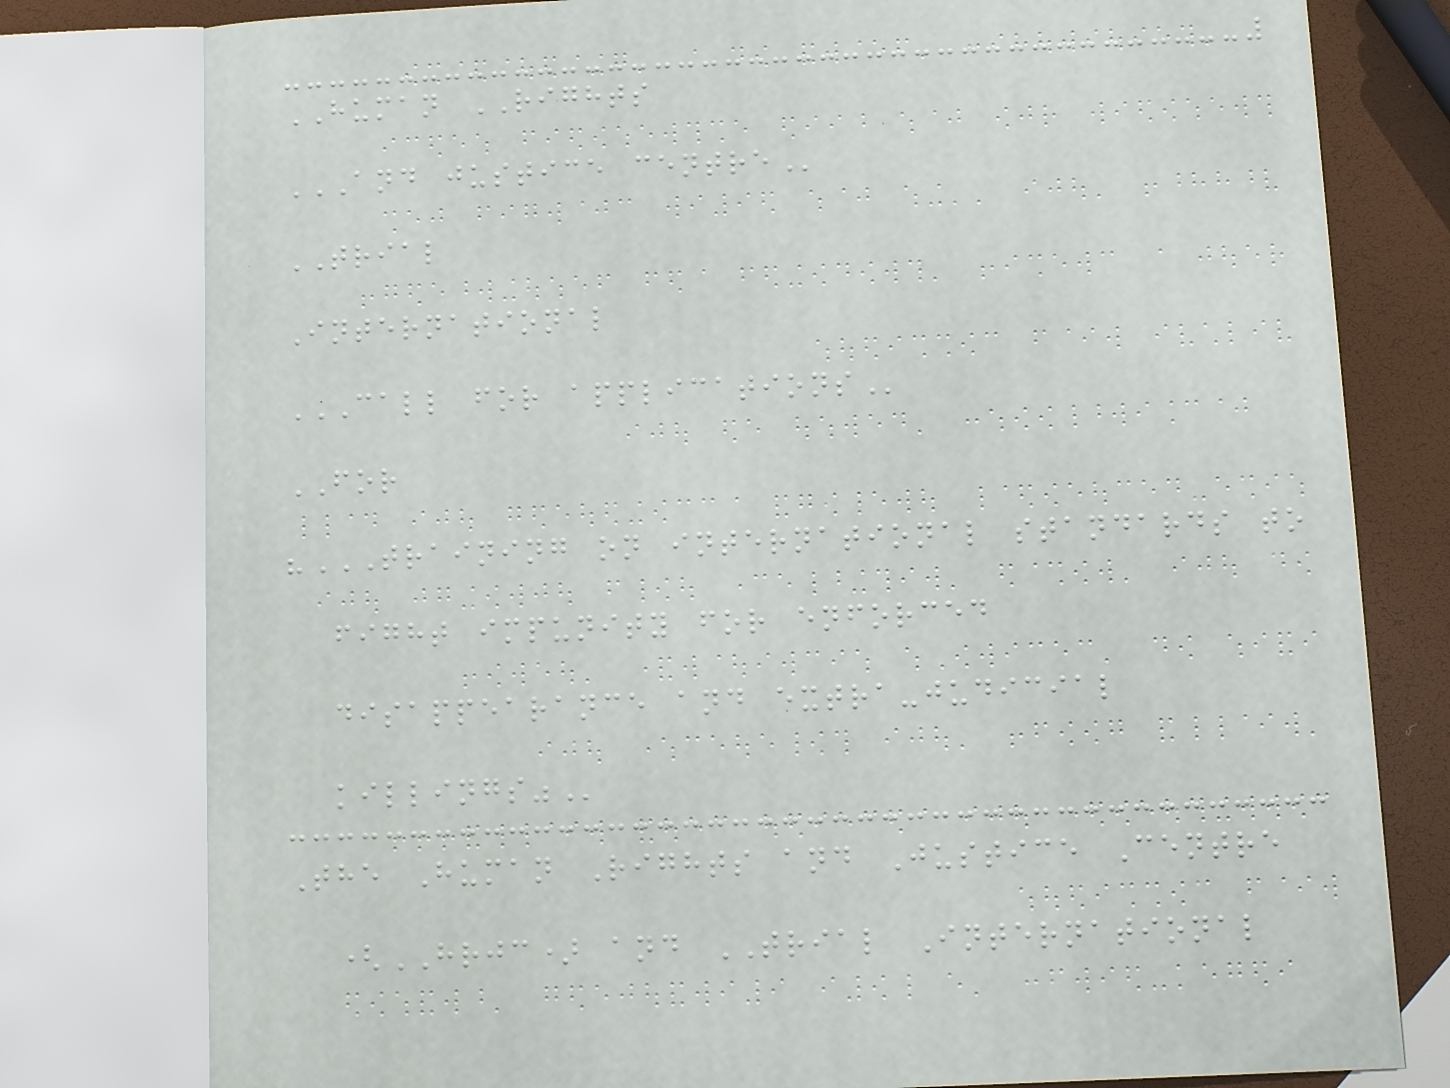HUMAN RIGHTS
AND JUSTICE CENTRE
TRIAL
International
CALL FOR APPLICATIONS
FOR
"TRAINING ON INTERNATIONAL STANDARDS TO
FIGHT IMPUNITY FOR ENFORCED
DISAPPEARANCE AND EXTRA-JUDICIAL
KILLINGS"
The Human Rights and Justice Centre
(HRJC) and TRIAL International
